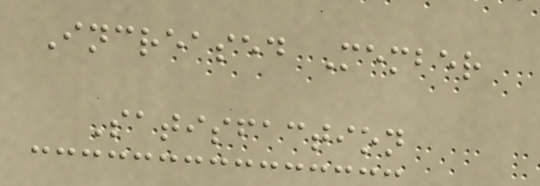Increased Member
Satisfaction
